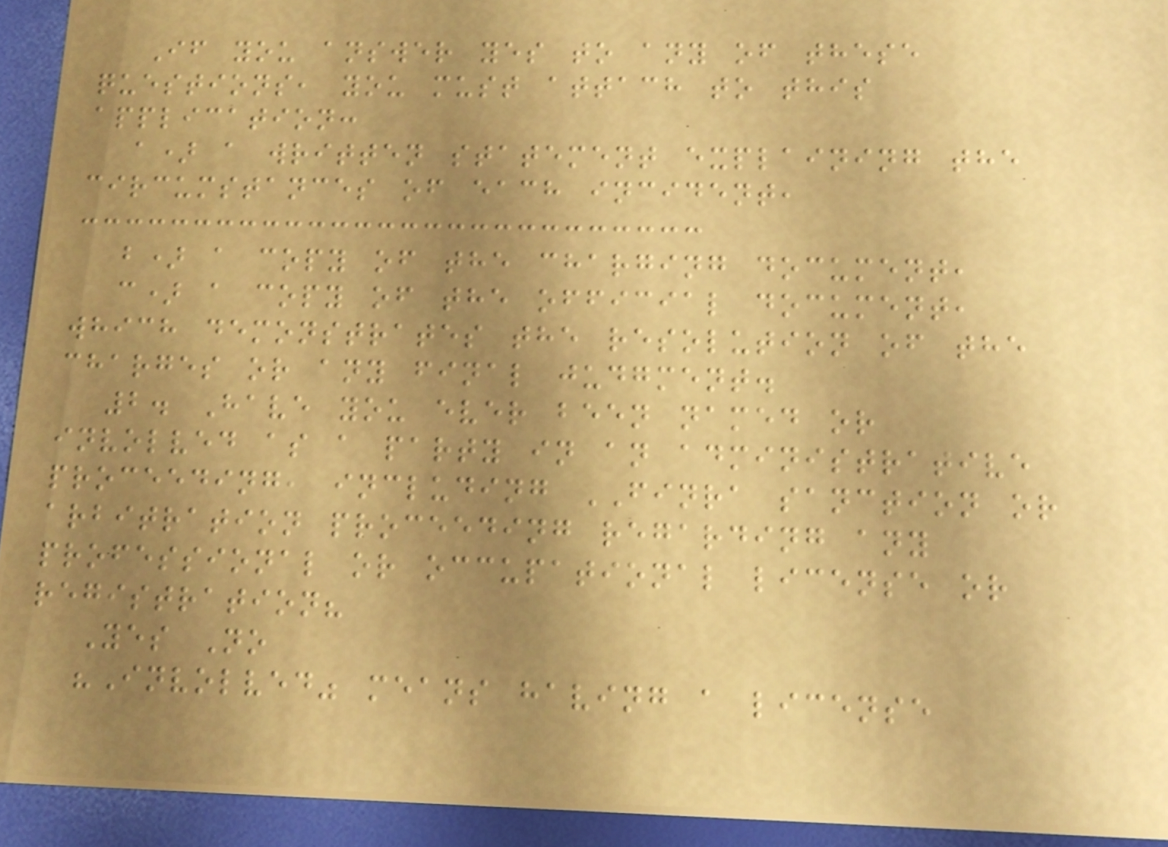If you answer yes to any of these
questions, you must attach to this
application:
a) a written statement explaining the
circumstances of each incident,
b) a copy of the charging document,
c) a copy of the official document,
which demonstrates the resolution of the
charges or any final judgment.
2. Have you ever been named or
involved as a party in an administrative
proceeding, including FINRA sanction or
arbitration proceeding regarding any
professional or occupational license or
registration?
Yes No
"Involved" means having a license
